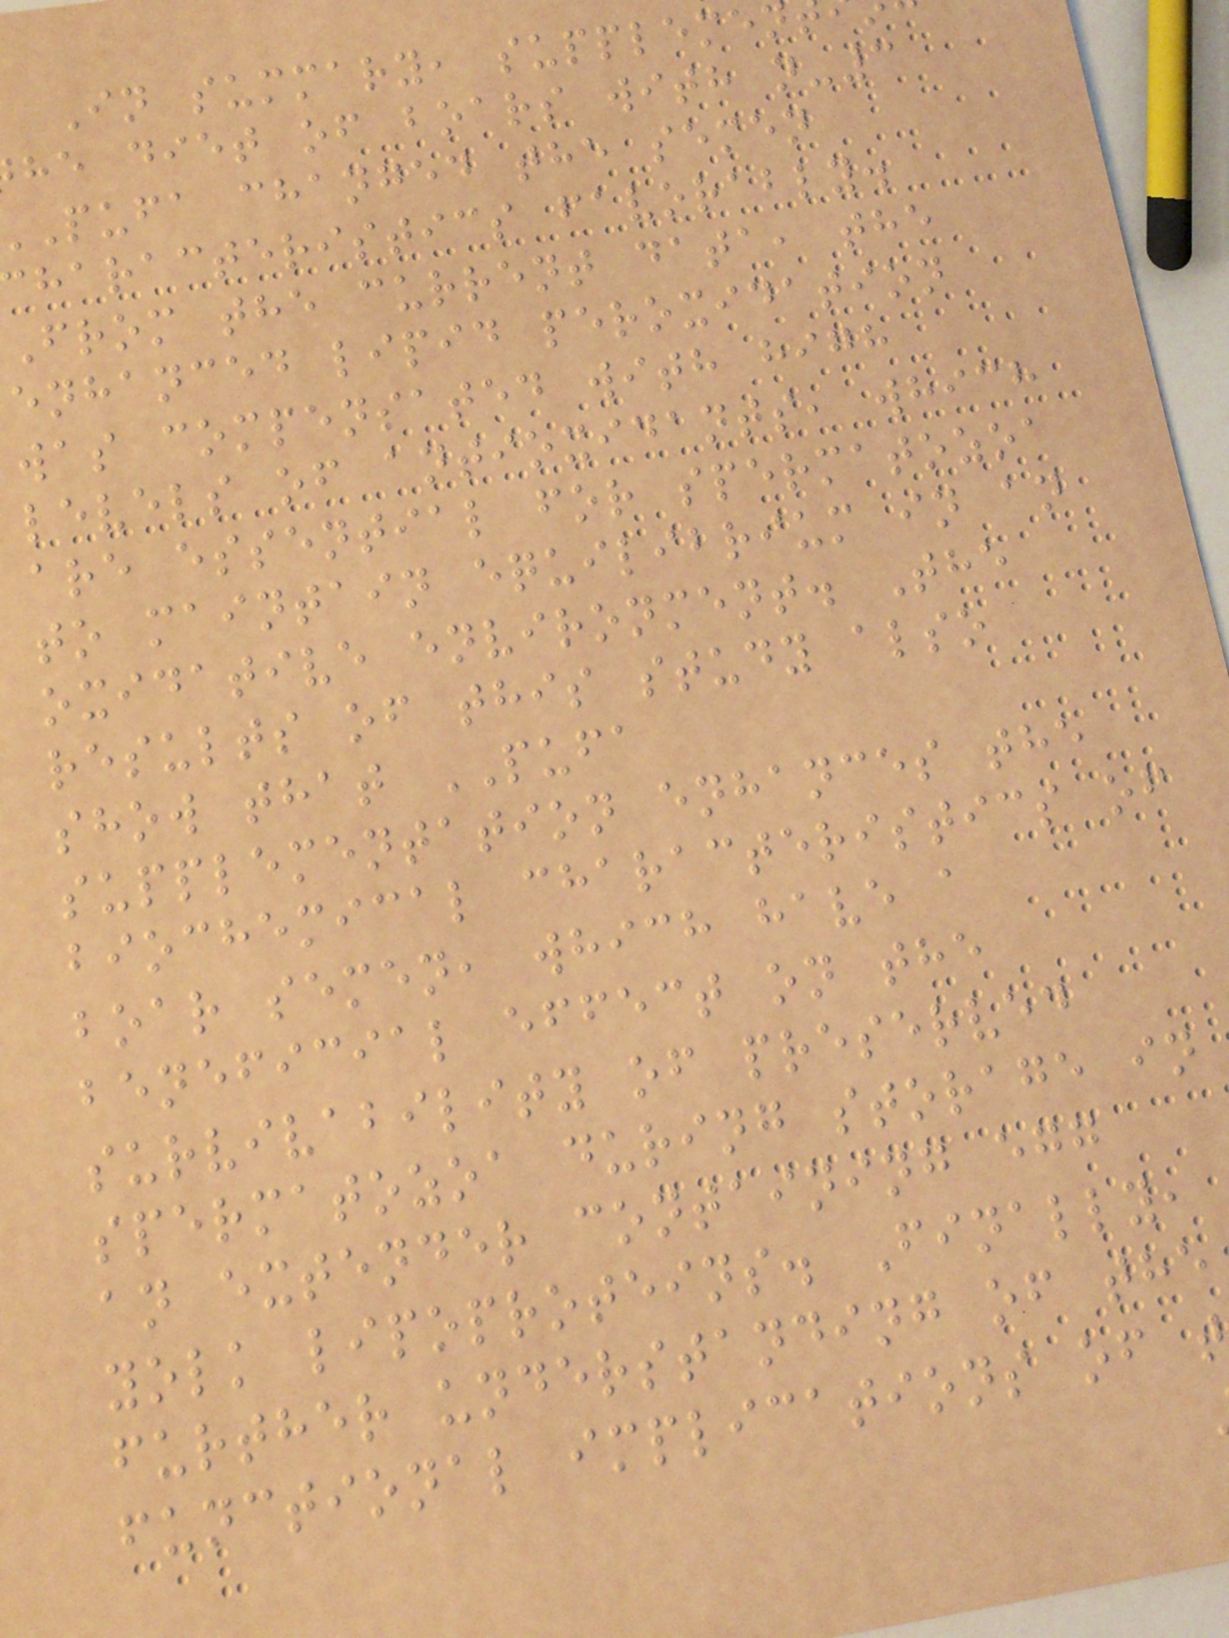In summary, supplemen
he diet of boars with n-3
pufa changed the semen
haracteristics favorably.
From the current data, the
enhanced lipid peroxidation
was compensated with high
levels of antioxidants, which
are essential for spermatozoa
to maintain equilibrium in an
oxidative environment. The
results of this study also
show that PUFA
supplementation enhances the
biochemical characteristics of
boar semen, which have a
beneficial effect on the
survivability of preserved
spermatozoa during storage in
an extender containing egg
yolk lipoproteins. Finally,
further understanding of the
functional implications of t
